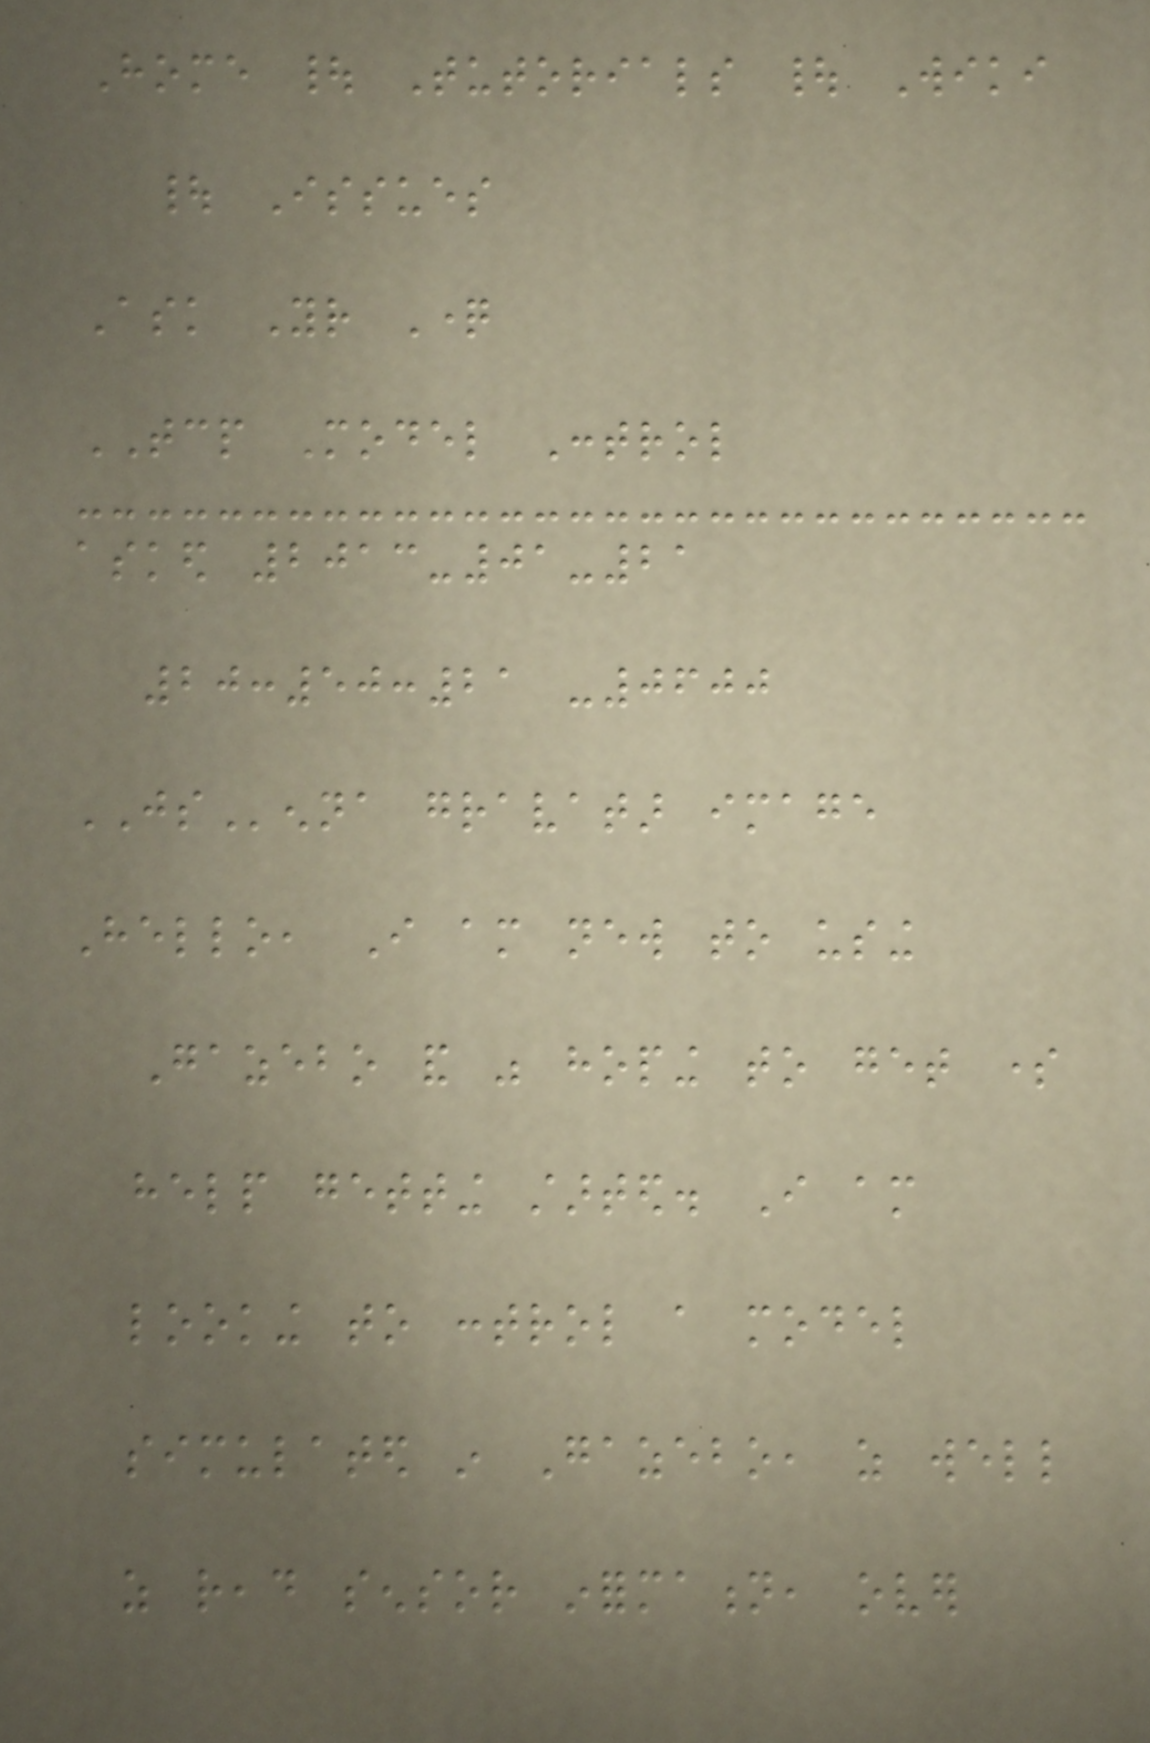Home | Tutorials | Wiki
| Issues
Ask Your Question
TCP Model Control
asked 2013-01-21
20:50:21 -0600
JSenna gravatar image
Hello, I am new to using
Gazebo and was hoping to get some
help getting started. I am
looking to control a model
simulated in Gazebo, as well
as read sensor information, over
